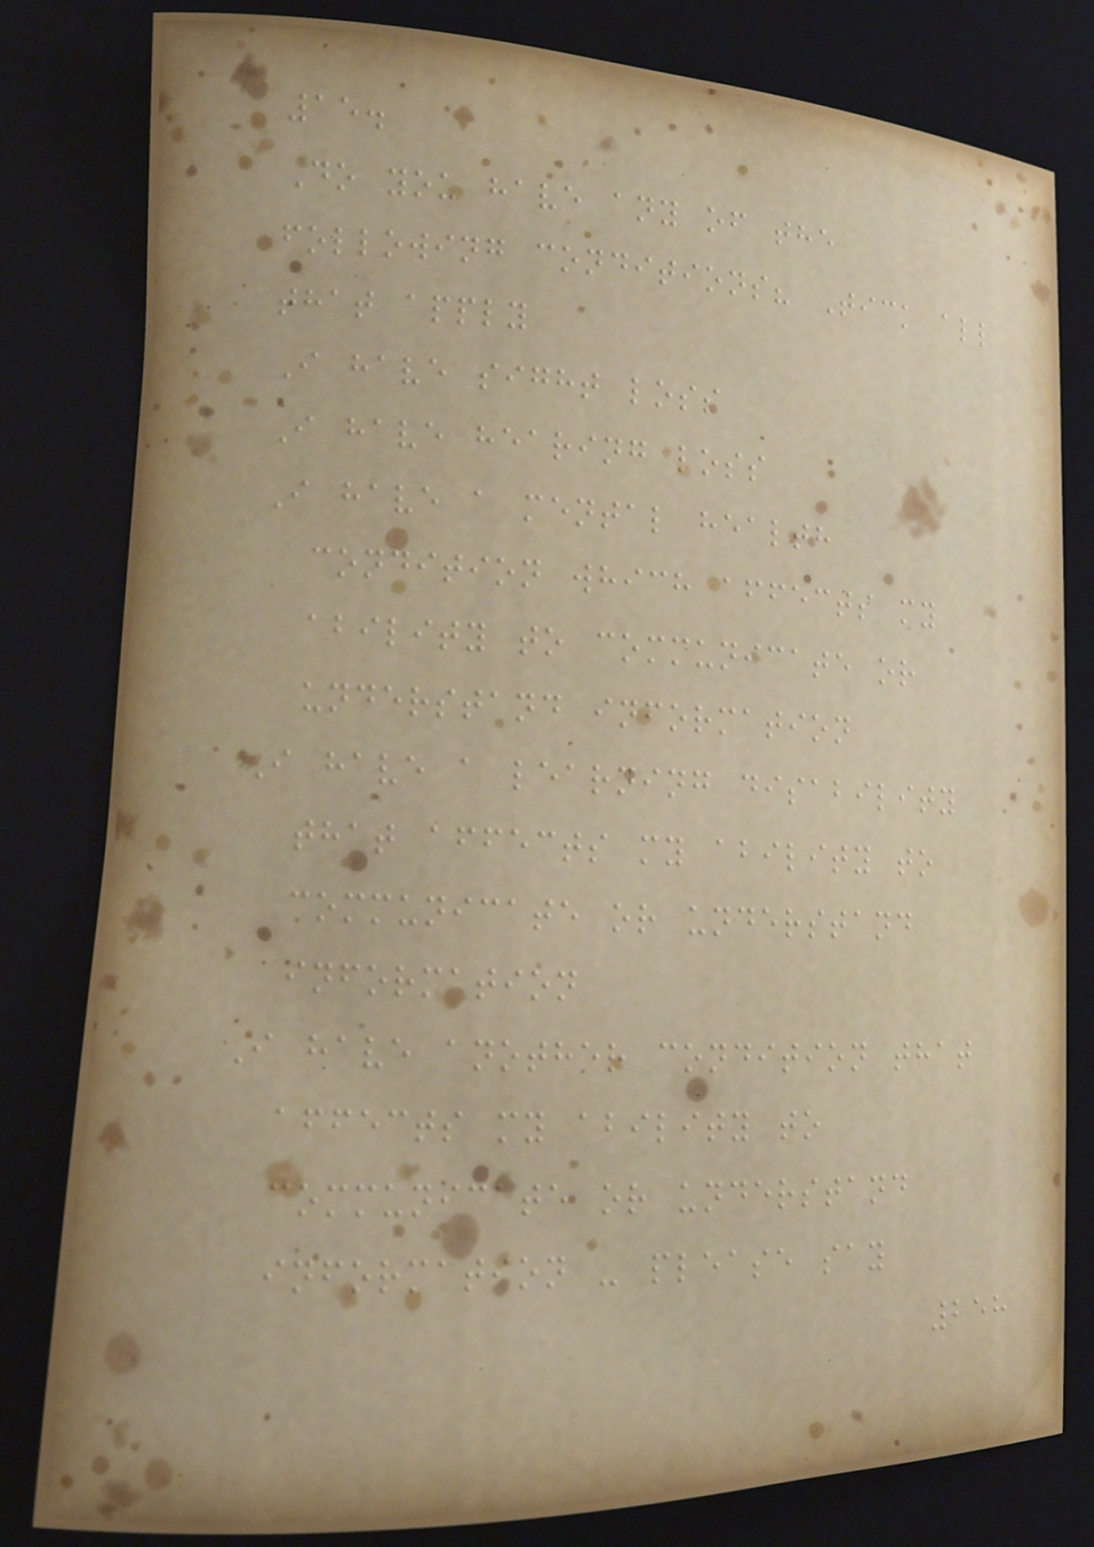15.
Do you have any of the
following conditions? Tick all
that apply
I have sight loss
I have hearing loss
I have a mental health
condition which affects my
ability to communicate or
understand information
I have a learning disability
that affects my ability to
communicate or understand
information
I have another condition that
affects my ability to
communicate or understand
information - please say
258
